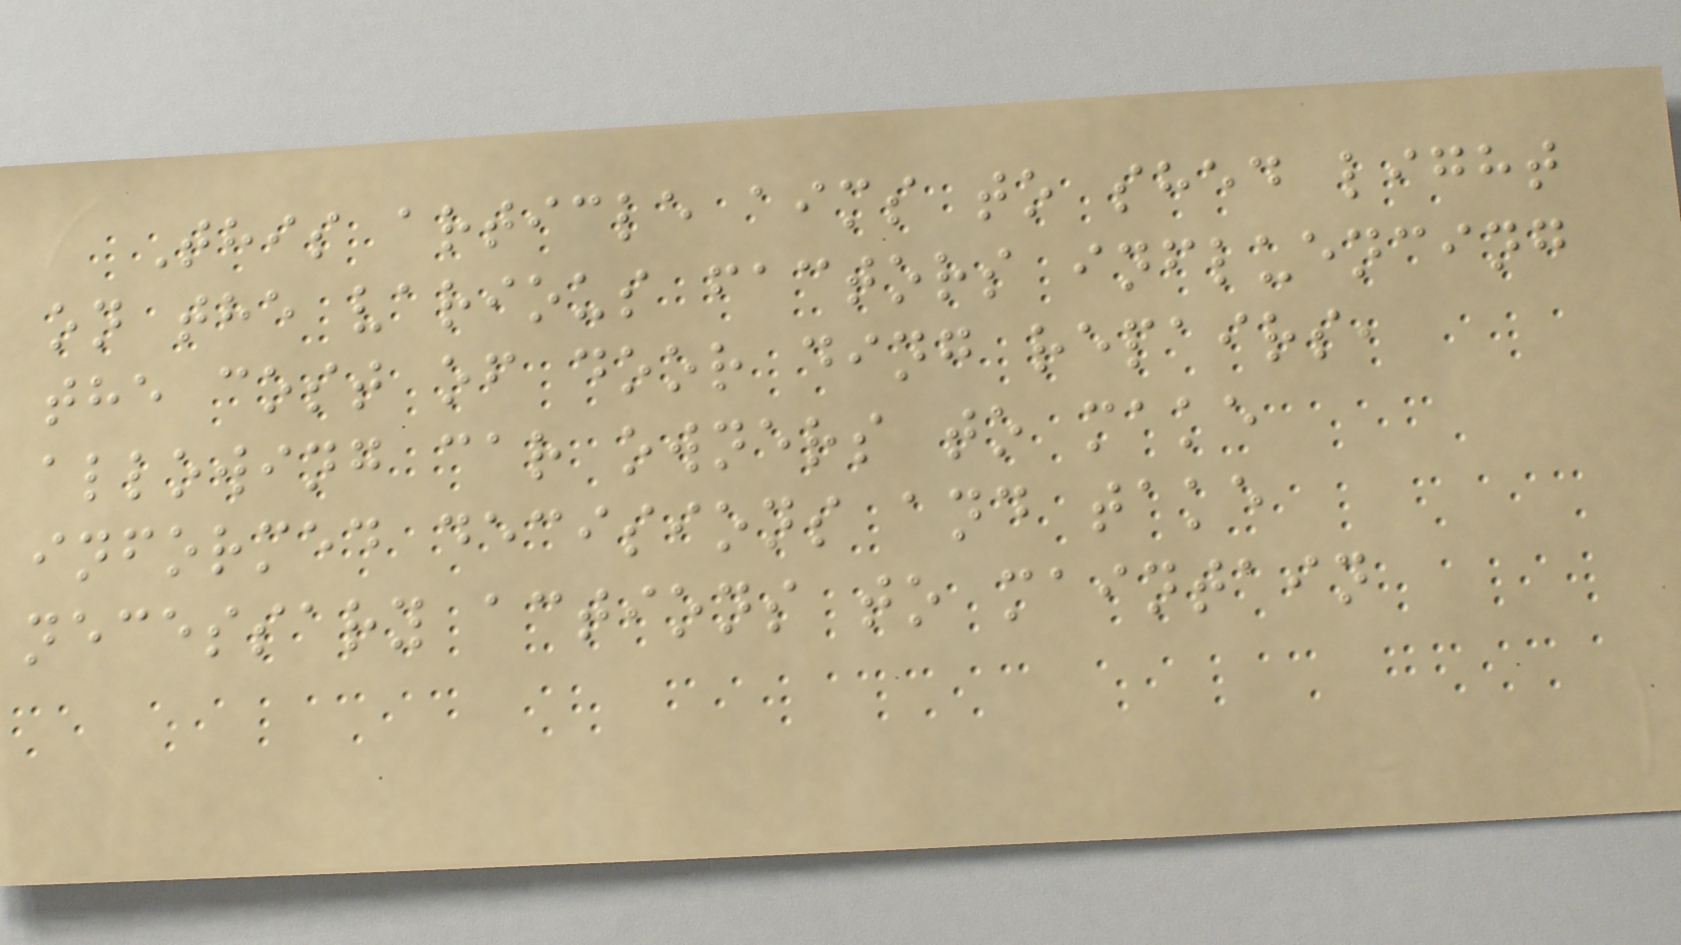This article aims to shed light
on the various factors influencing
the cost of door ding repairs,
allowing car owners to make
informed decisions and take
necessary actions to maintain
